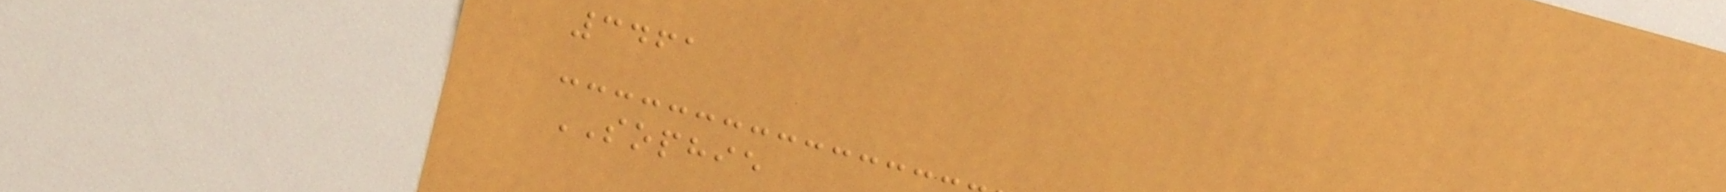3461
SOPHIE
